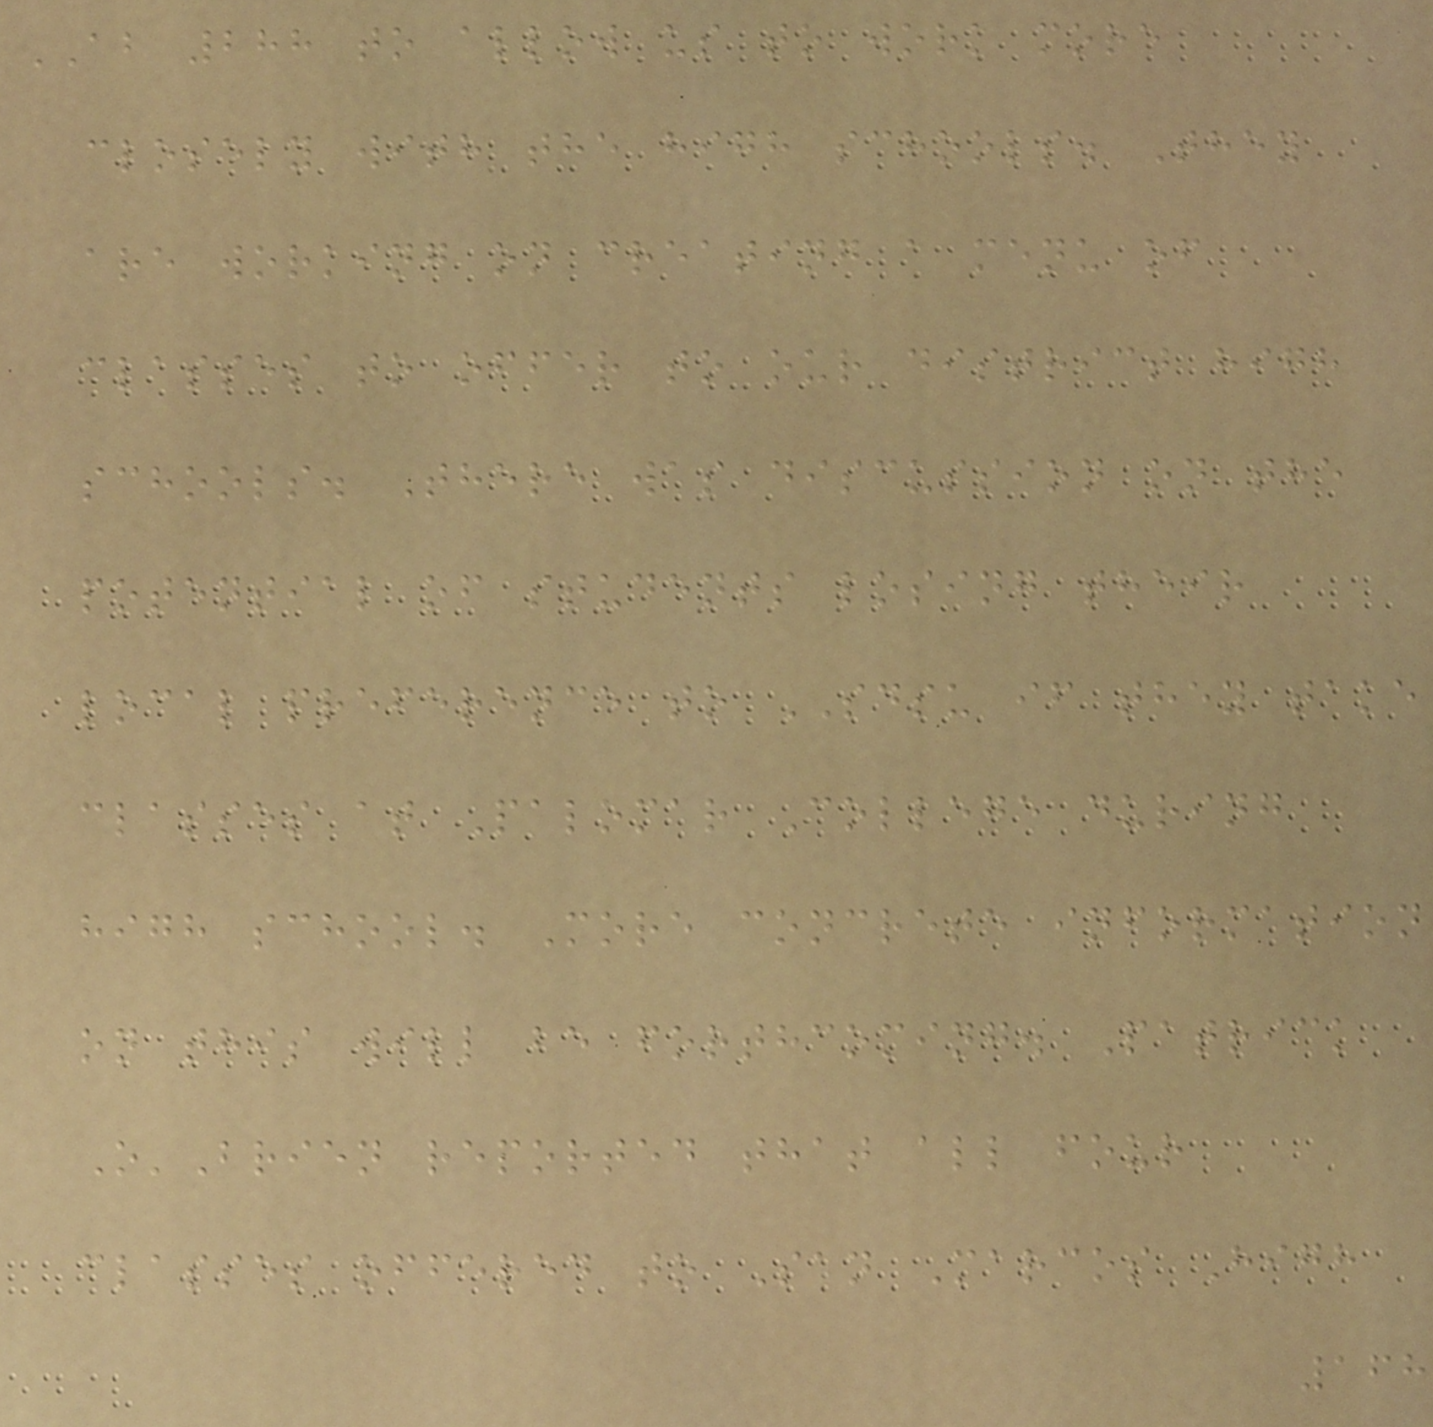AB 288 to allow us to work more
closely with the high schools. They
are working on creating a menu of
classes to offer to our district high
schools. There was discussion on the
potential of students losing their
local preference to SDSU if they take
classes at Palomar College during
high school. More concrete information
on this will be forthcoming. Patrick
O'Brien reported that all four
classes offered to San Marcos High
168
